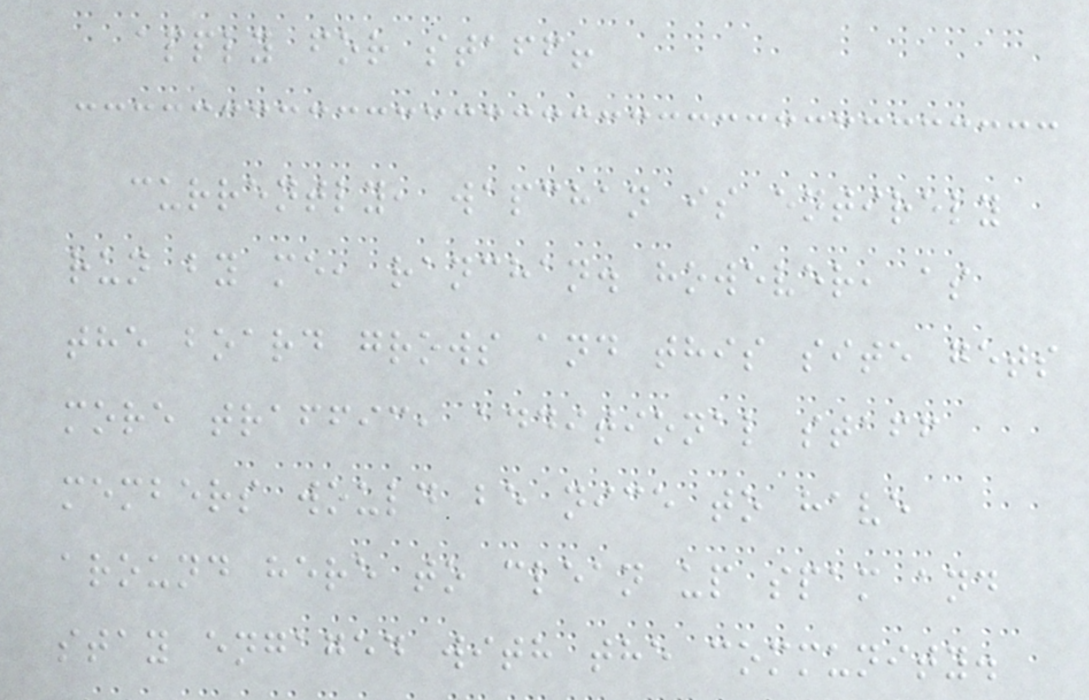apply for staff!
currently, wapchan is entirely
run by me, ranchan. however, as
the board grows and this site gets
more traffic, additional staff
members would be nice to have
around here to clean up spam and
stay engaged with the community.
